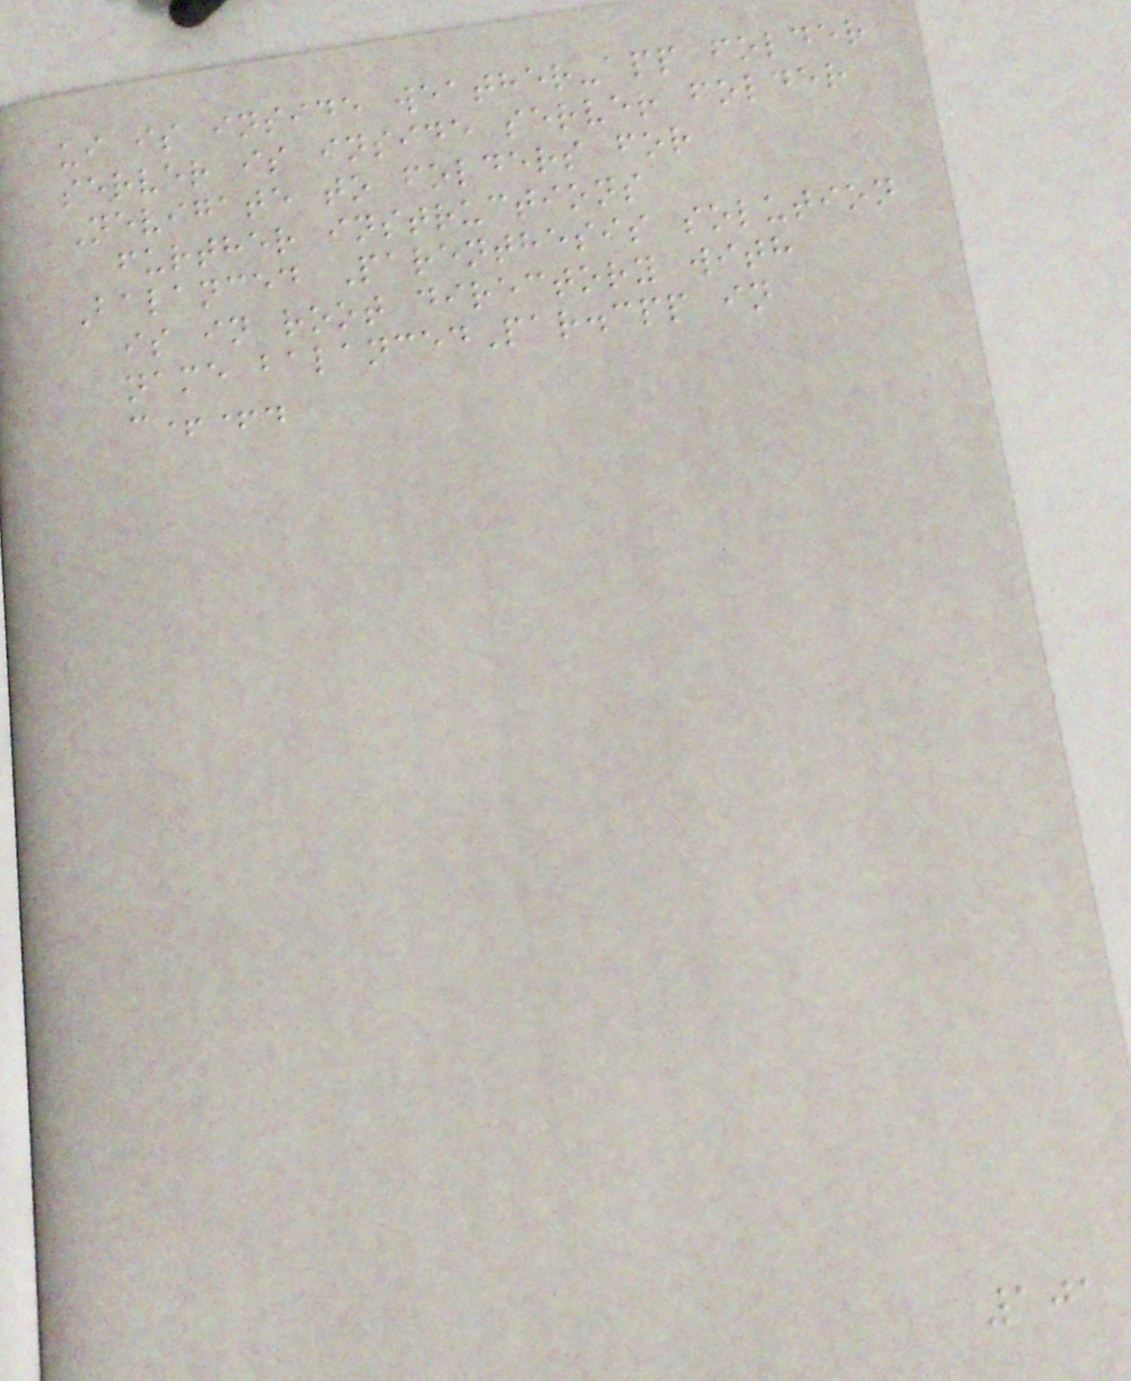ui is inside weather-app folder
server is inside server folder
Nevigate to folders for
further instructions
Balanced Parenthesis solution
is in root directory with
name balancedPar.cpp in
c++.
101
